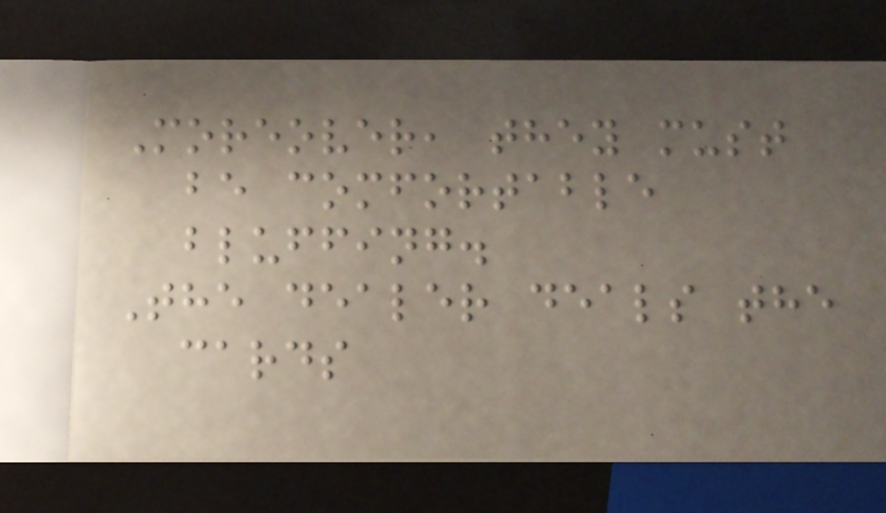Moreover, they must
be comfortable
bluffing.
The dealer deals the
cards
